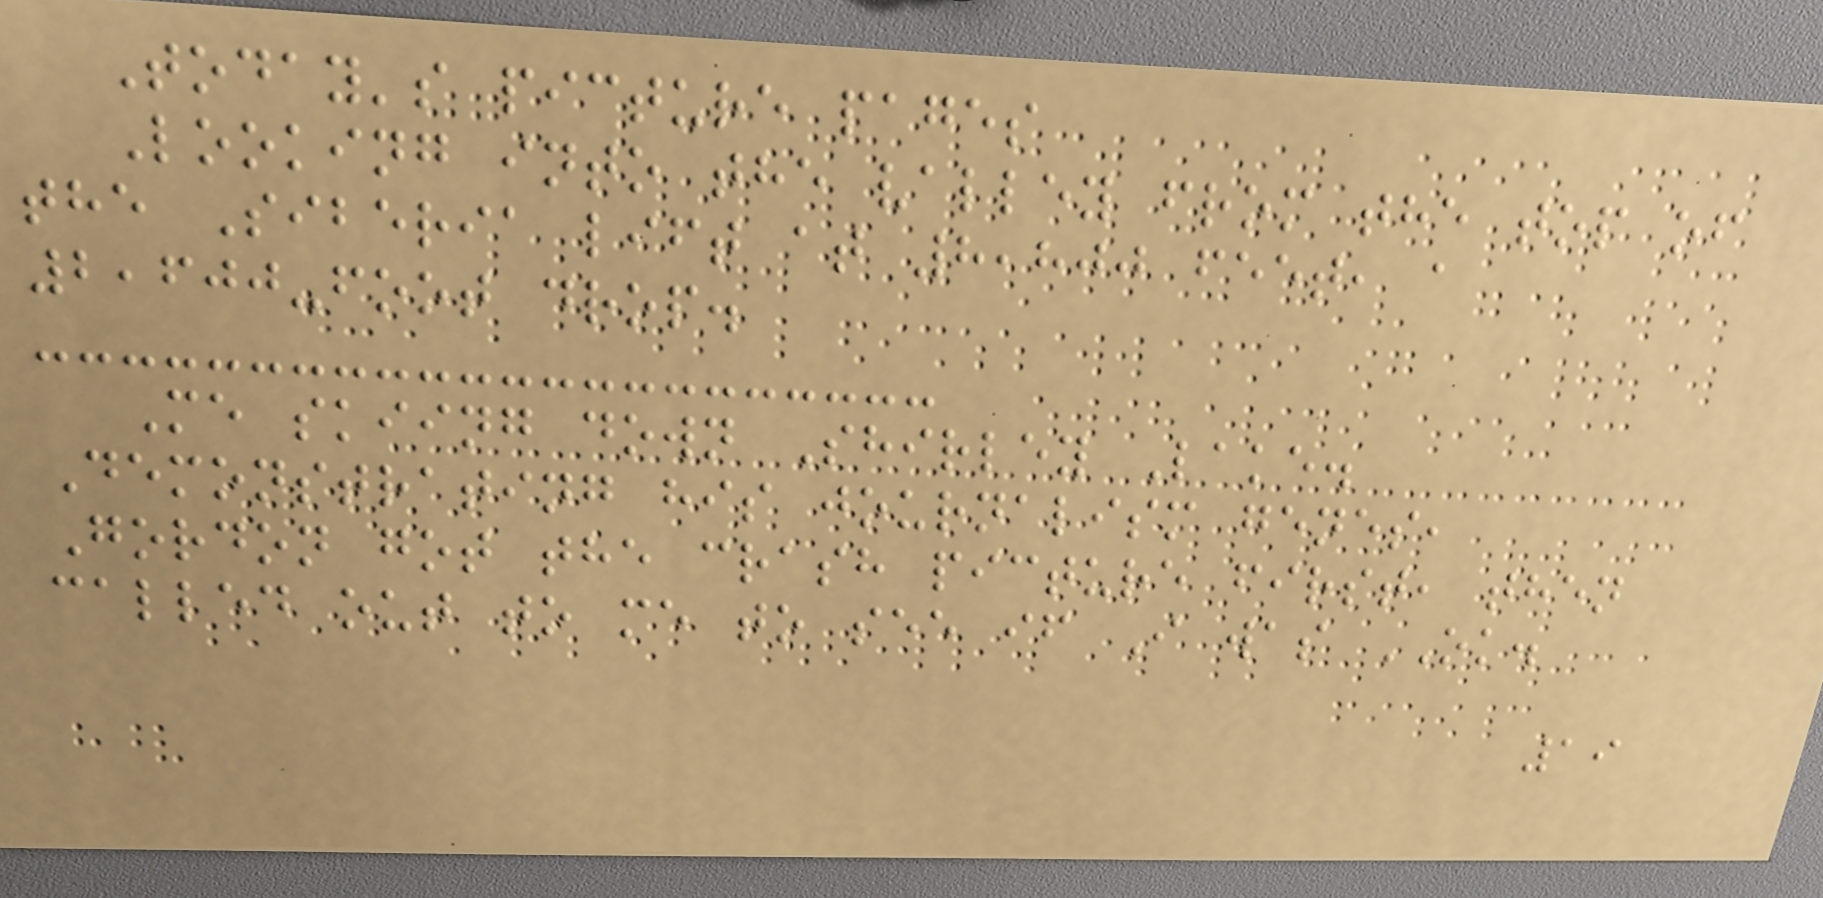Today's picture pages
Looking into the valley from the top of
the Siberia lift at 8,800 feet, a
2,600-foot drop.
Me skiing down Shirley Lake.
Demonstrating his journalism genes,
Gordon got the crash picture first, then
called out to me to see if I was OK.
19
